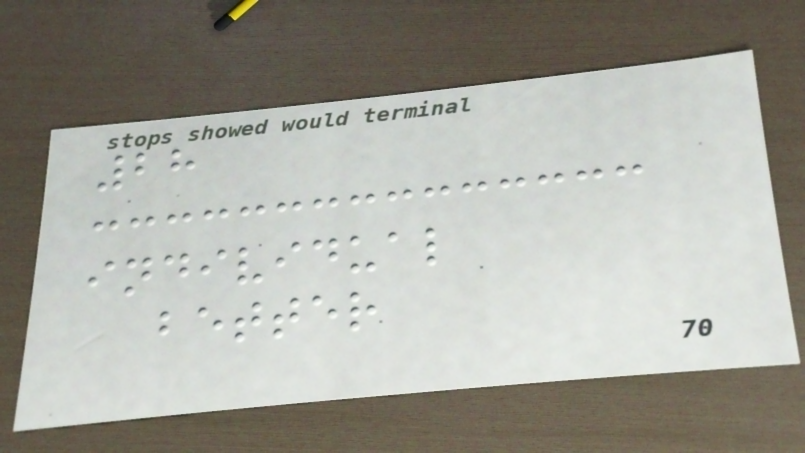28
individual
better
